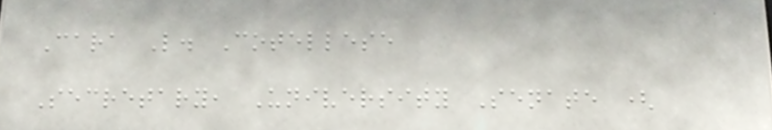Cara L. Cotellese
Secretary, University Senate (
